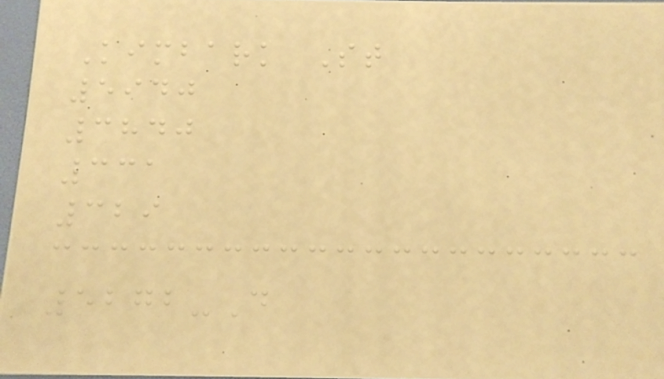Kimbark St
5940
3840
331
329
5272-D
